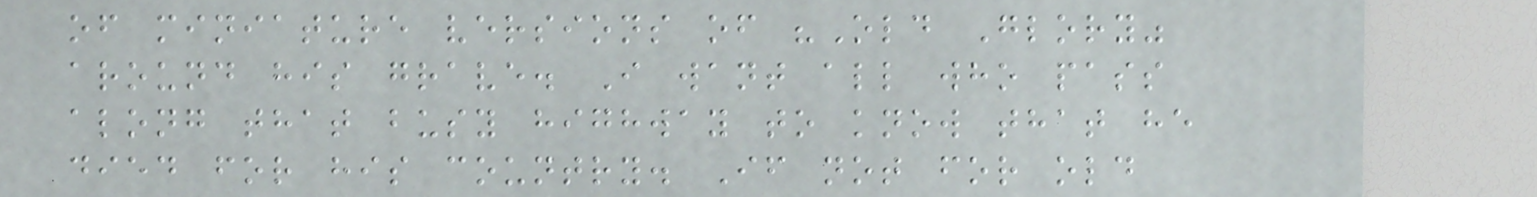of miniature versions of "Old Glory"
around his grave. I want all who pass
along that busy highway to know that he
died for his country. If not for old
